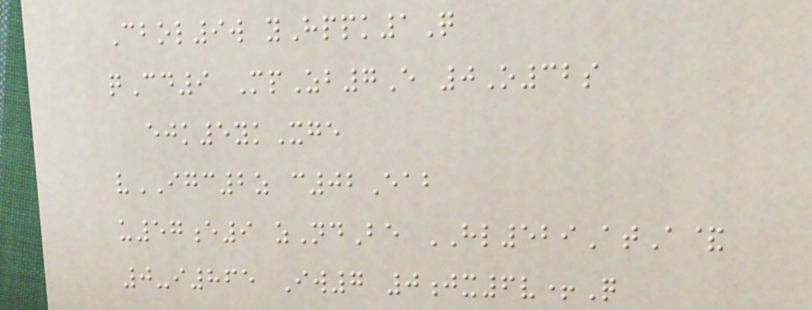Cbol9w yHppk1Q
qCd9 MpZb7E 0O32s
ejk5ykXge
vIGC2z c02Eab
u57e9 zNdBe HL529AtA&
0-i865 Iw7 0jx6v+Q
